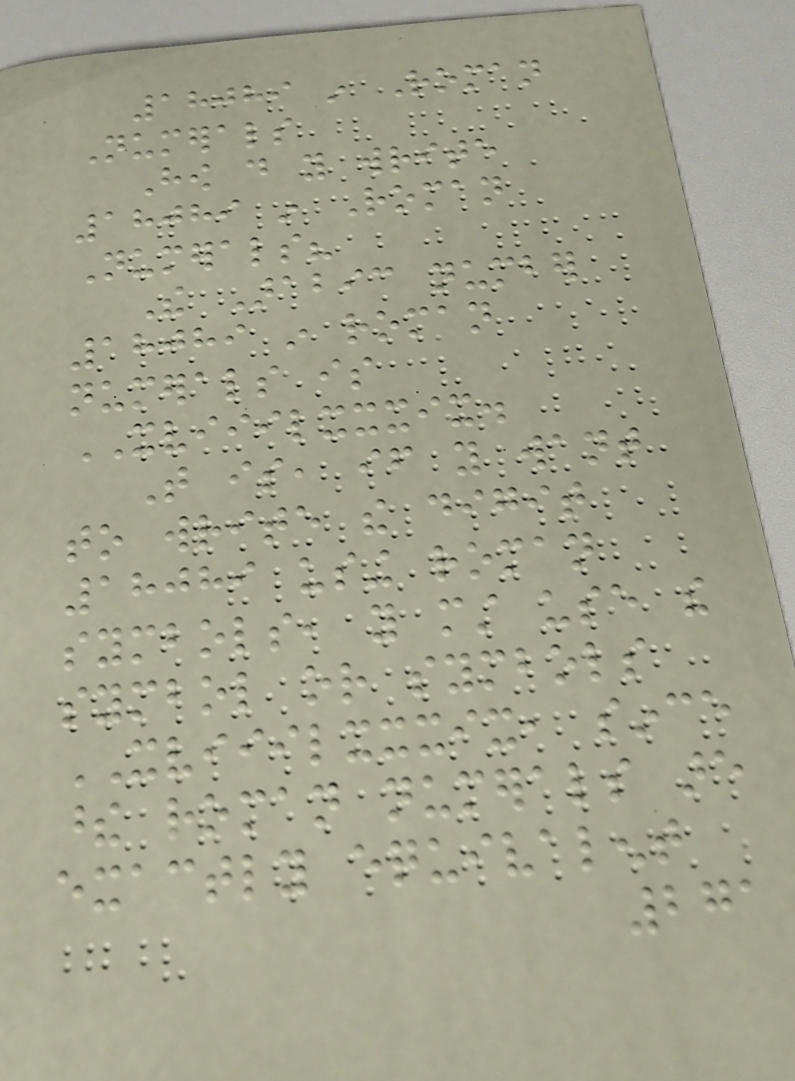18089 in Roman
Numerals
How do you write
18089 in Roman
Numerals?
The Arabic number
18089 in roman
numerals is
XVIIILXXXIX.
That is, if you want
to write the digit
18089 using roman
symbols, you must use the
symbol or symbols
XVIIILXXXIX, since
these roman numerals are
exactly equivalent
271
